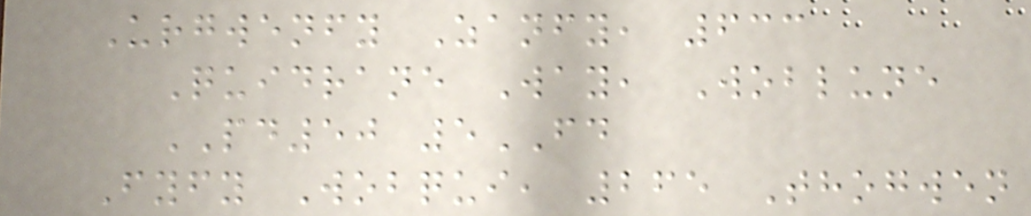Urgwenfy Zanfy, 633
Quidrane Way, Woblune
PD50 5FD
Fyfy Wobqui, 265 Thogwen
